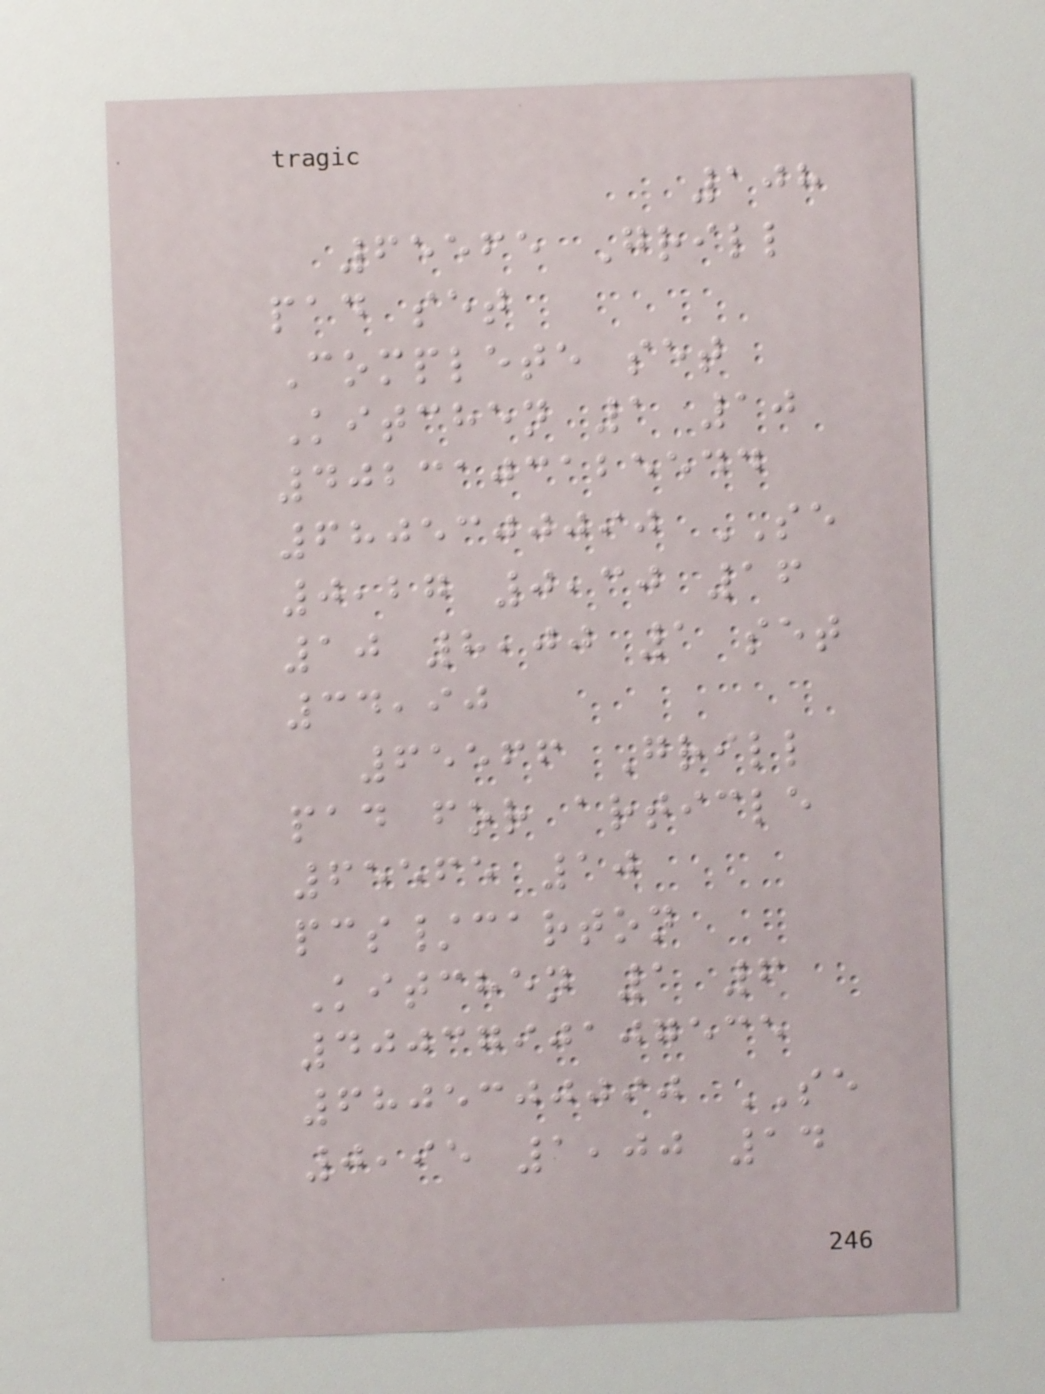108
65565 Grill
pad set
Complete set
Kitchen 1 10
4023103125544
6805300090 SE
0,27 0,30 16
10 8,00 1 set
34,90
65566 Grill
pad for article
65565 10
pcs/carton
Kitchen 1 6
4003790107535
6805300090 SE
0,95 1,00 14
